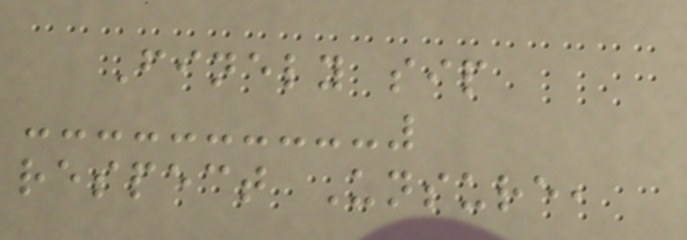Finely sip
respect Unsure,
